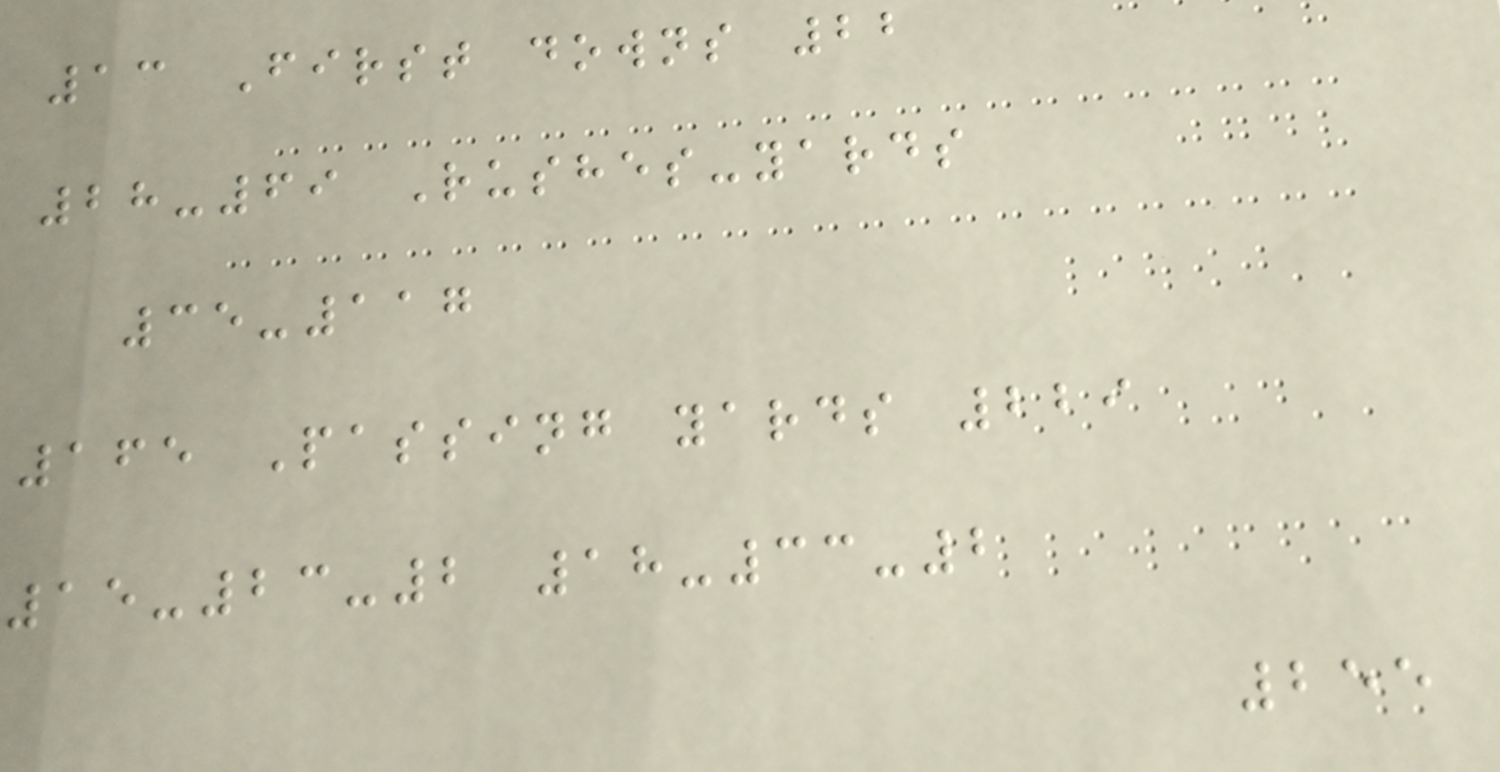13 First downs 22
28-69 Rushes-yards
35-117
165 Passing yards 229
15-23-2 18-33-2
255
